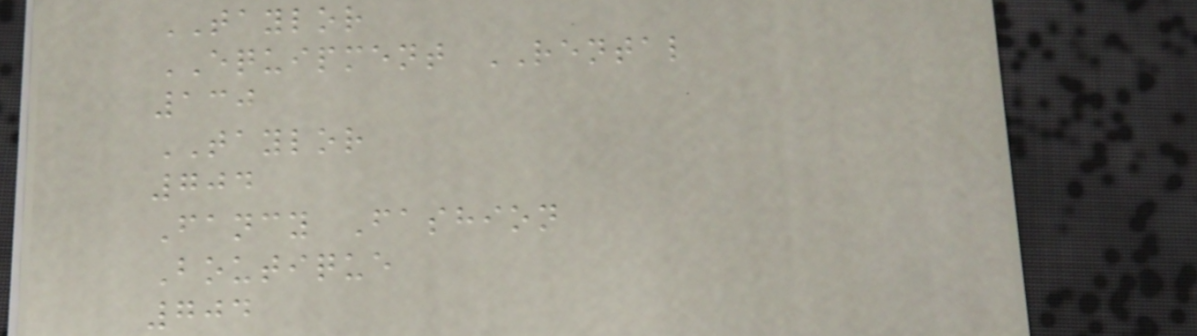TAYLOR
EQUIPMENT RENTAL
130
TAYLOR
704
Fancy Fashion
Boutique
704
